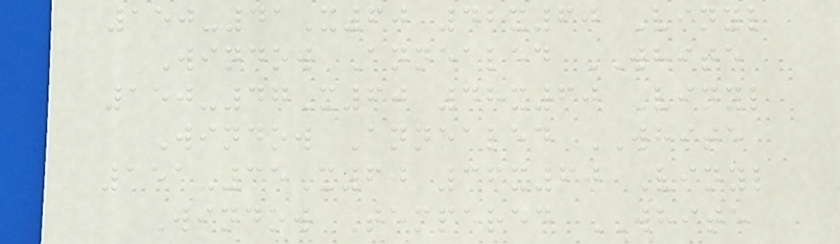150-41X60 42x60 Vinyl
Window Annealed WHITE
150-47X60 48x60 Vinyl
Window Annealed WHITE
151-35X60 36x60 Vinyl
Window Tempered WHITE
